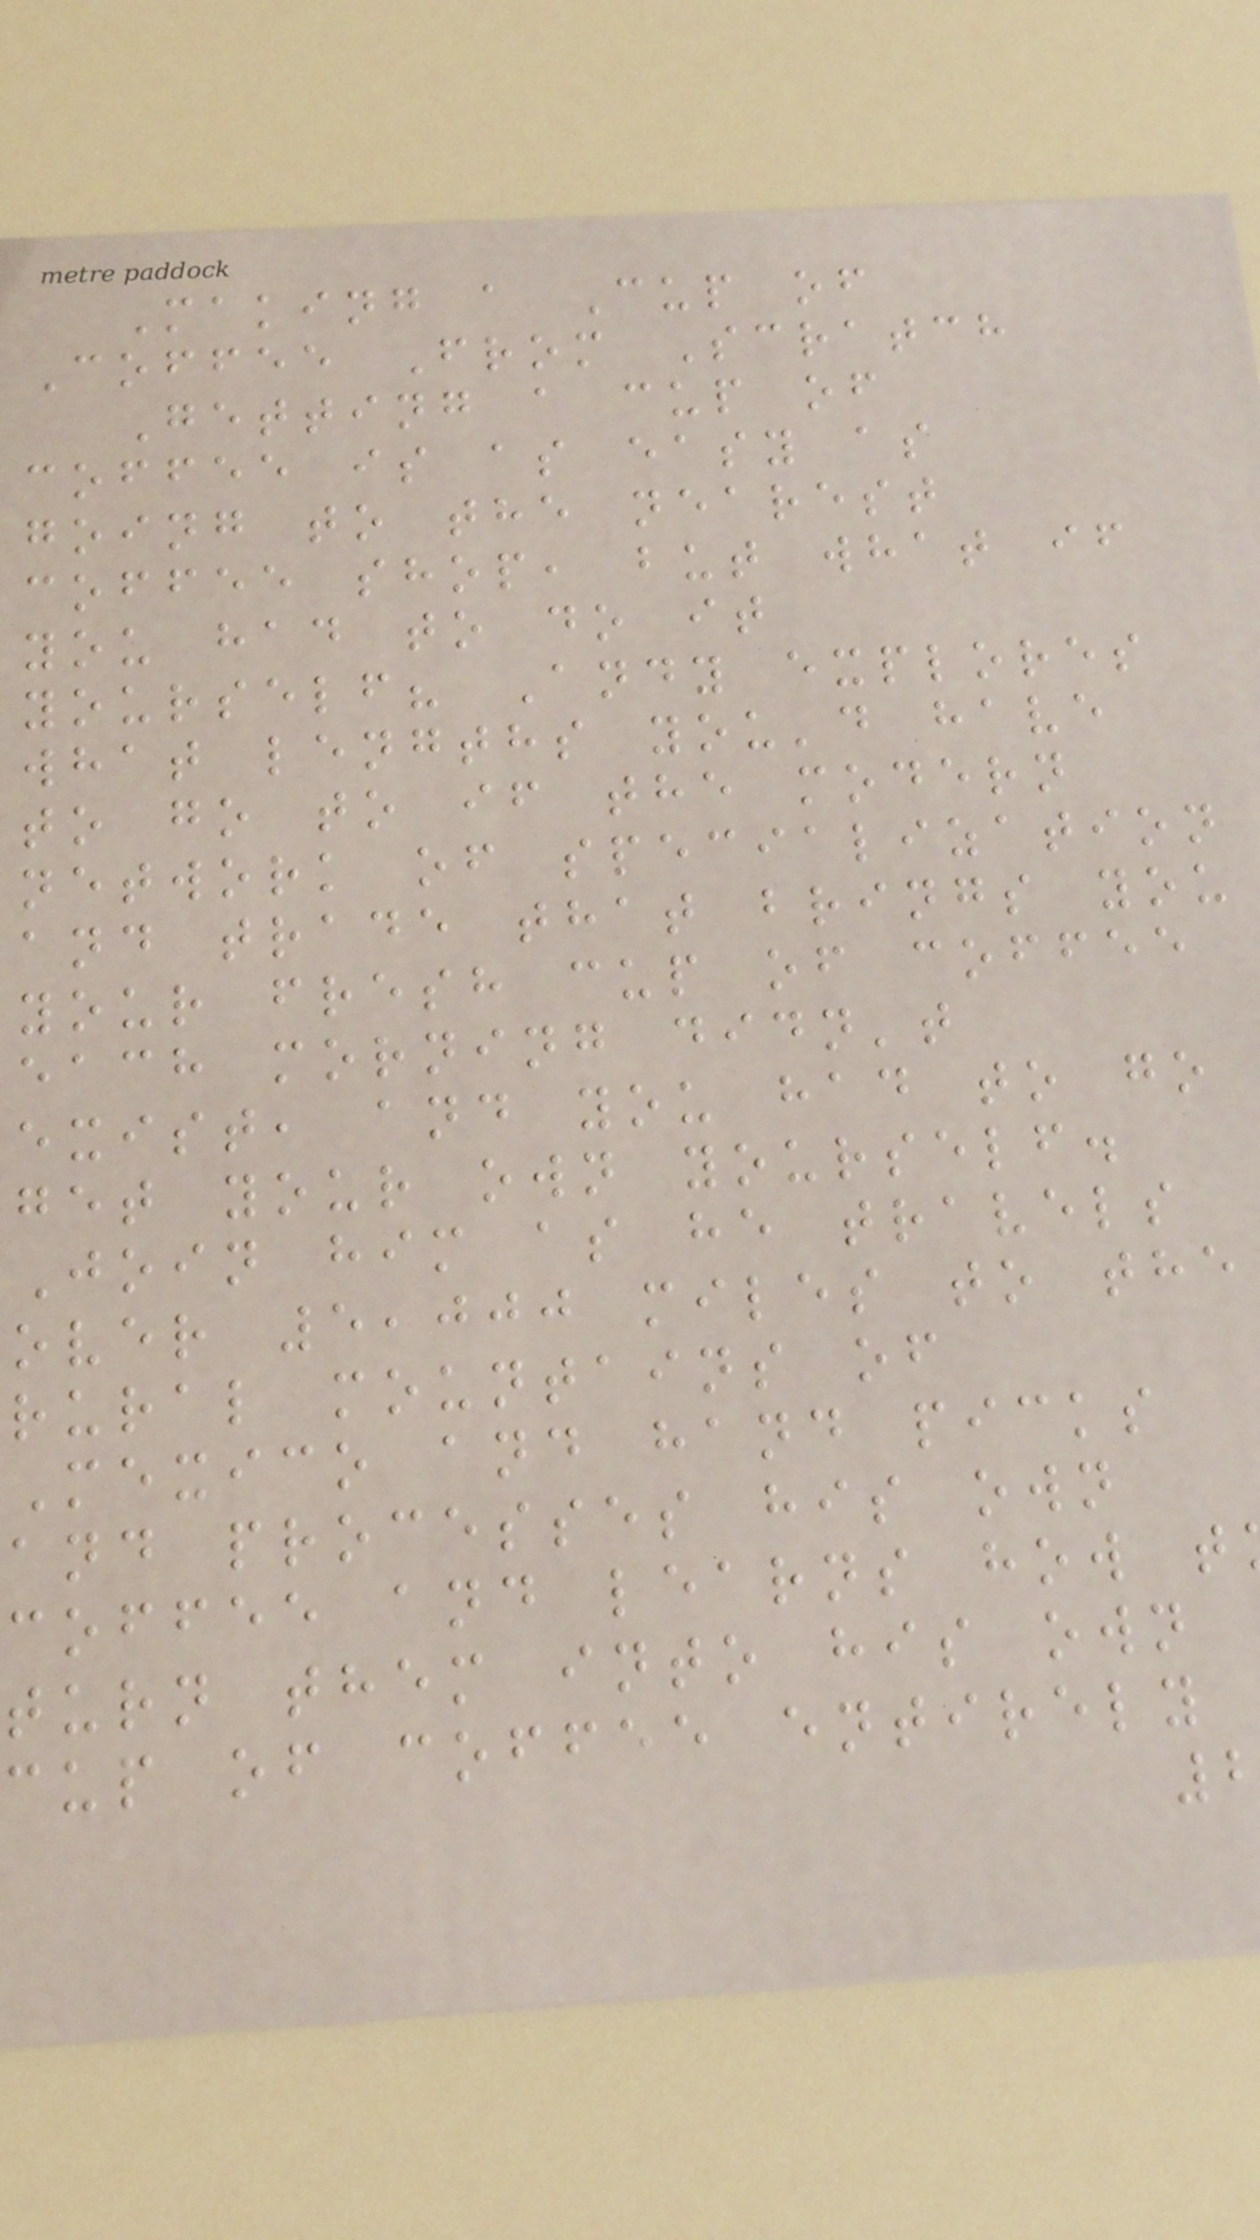Making a Cup of
Coffee From Scratch
Getting a cup of
coffee is as easy as
going to the nearest
coffee shop, but what if
you had to do it
yourself? Andy explores
what lengths you'd have
to go to if the modern
network of specialization
and trade that brings you
your fresh cup of coffee
each morning didn't
exist, and you had to go
get your own yourself.
Join him as he travels
over 5,000 miles to the
rural mountains of
Mexico and hand picks
and processes his own
coffee and learns how t
turn them into his own
cup of coffee entirely
